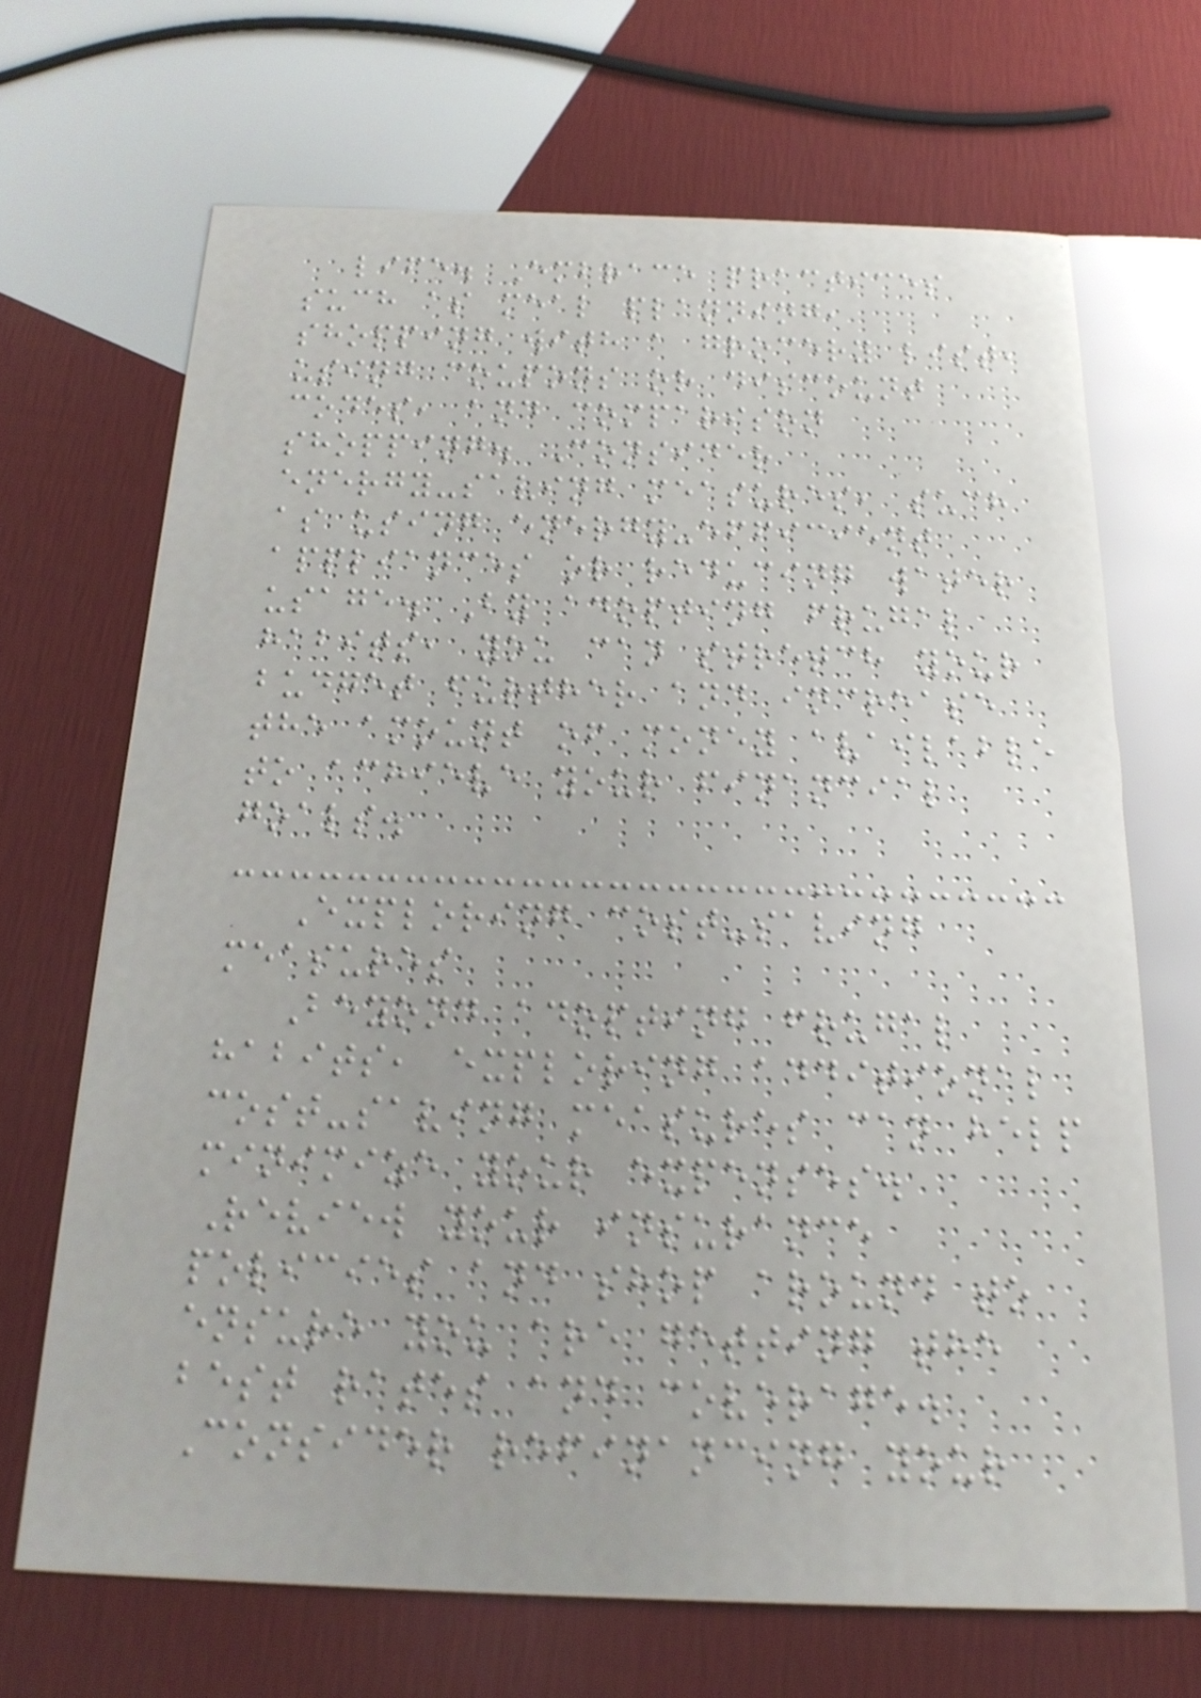life. Embrace practices
such as meal planning,
shopping with a grocery list,
using coupons or discount
codes, and comparison
shopping. Consider
energy-saving measures, such
as using energy-efficient
appliances or reducing water
usage. By adopting frugal
habits, you can stretch your
budget further and increase
the amount of money available
to achieve your financial
goals.
Exploring cost-saving
measures
Beyond adopting frugal
habits, exploring additional
cost-saving measures can help
minimize your expenses.
Review your insurance
policies and shop around to
ensure you are getting the
best rates and coverage.
Consider refinancing your
